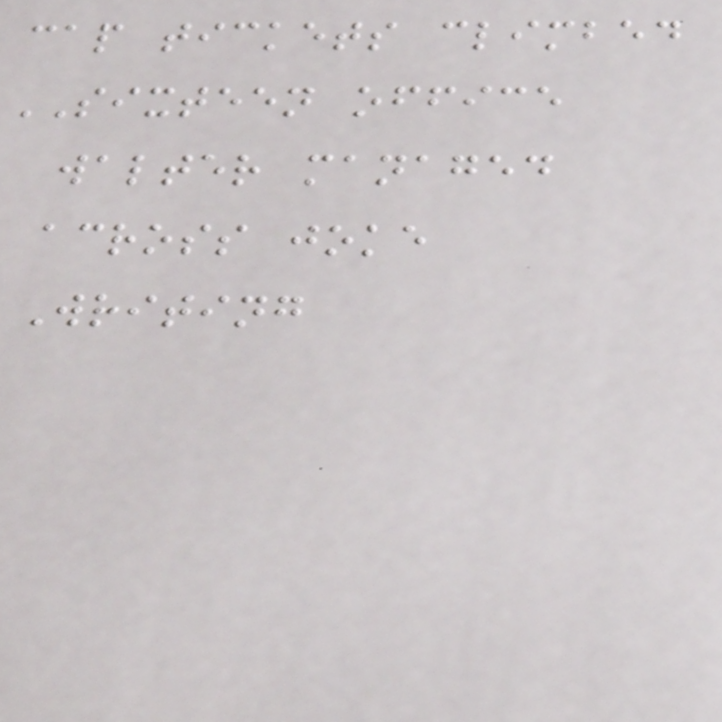cap tickets climbed
SIXTEEN office
walter managed
across joke
Writing
